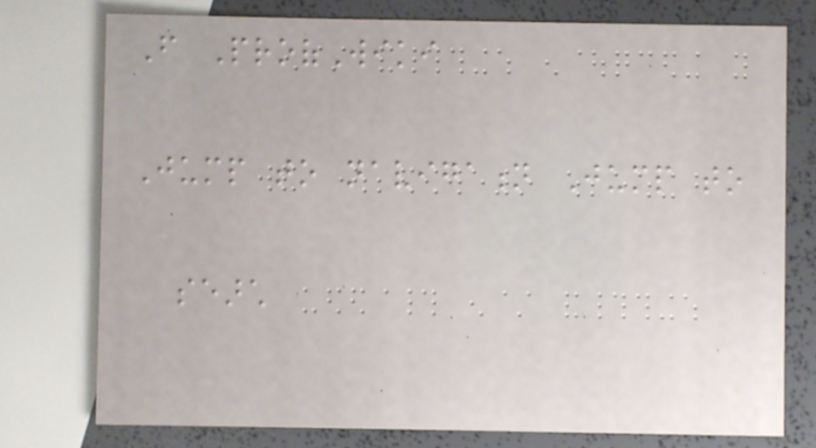From ProofWiki
Jump to navigation Jump to
search
